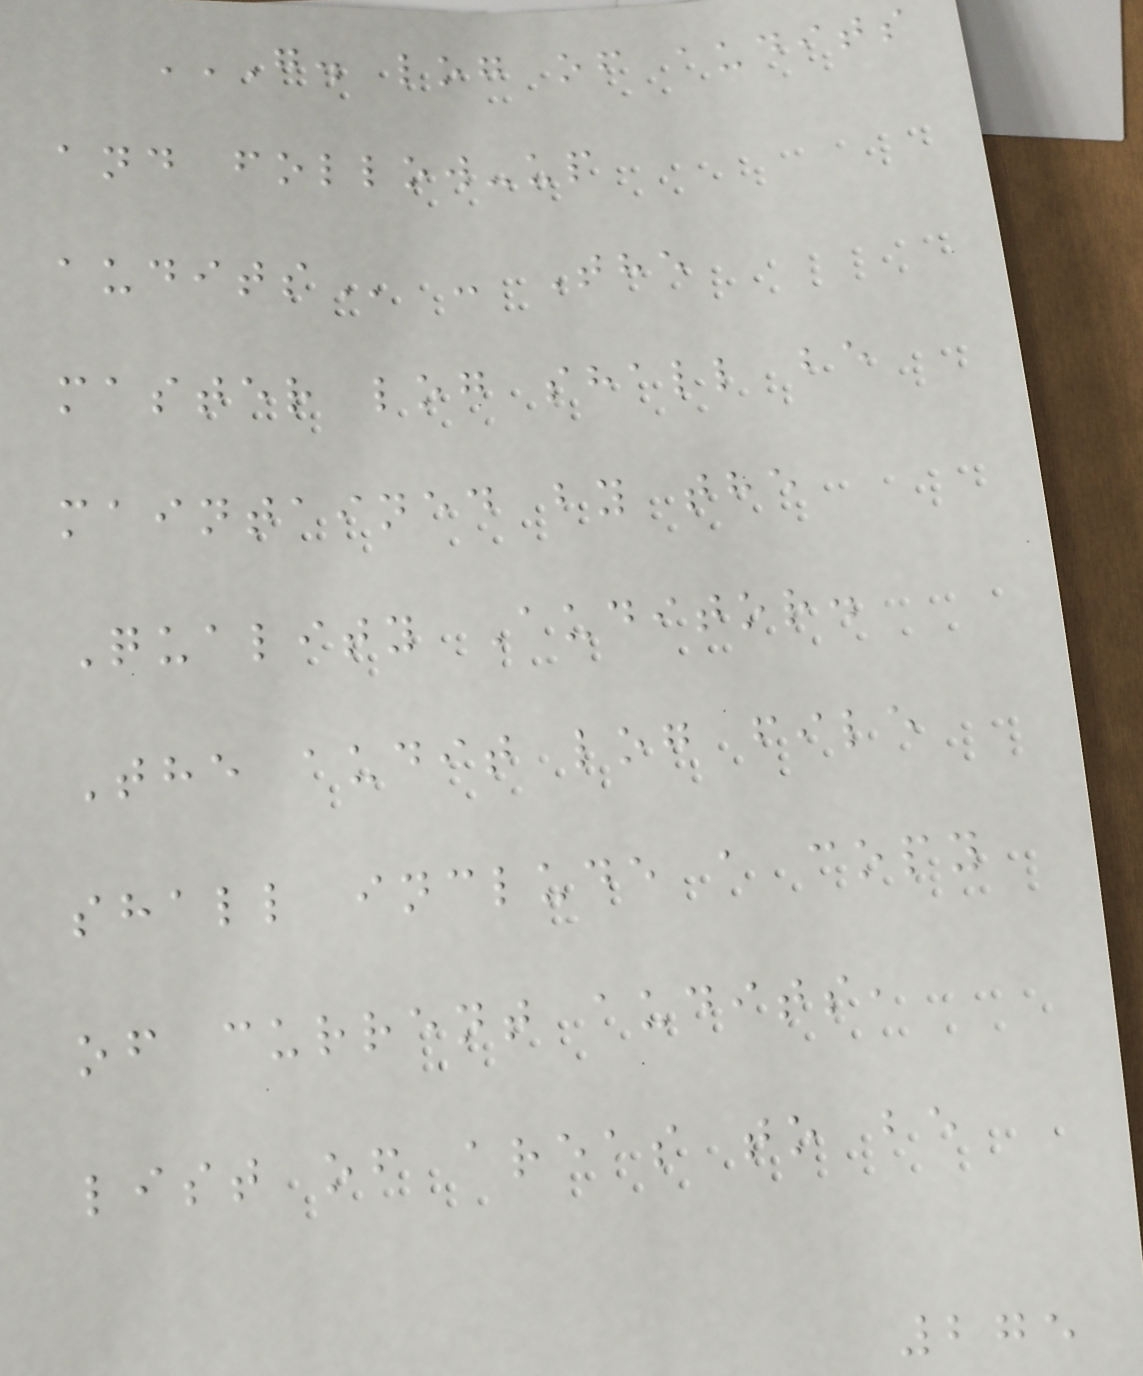G. LOG OF AUDITS
AND FOLLOW-UP
AUDITS - The
master log shall be
maintained by the
Quality Auditor.
The audit log file
shall include a copy
of current audits,
list of areas to be
275
